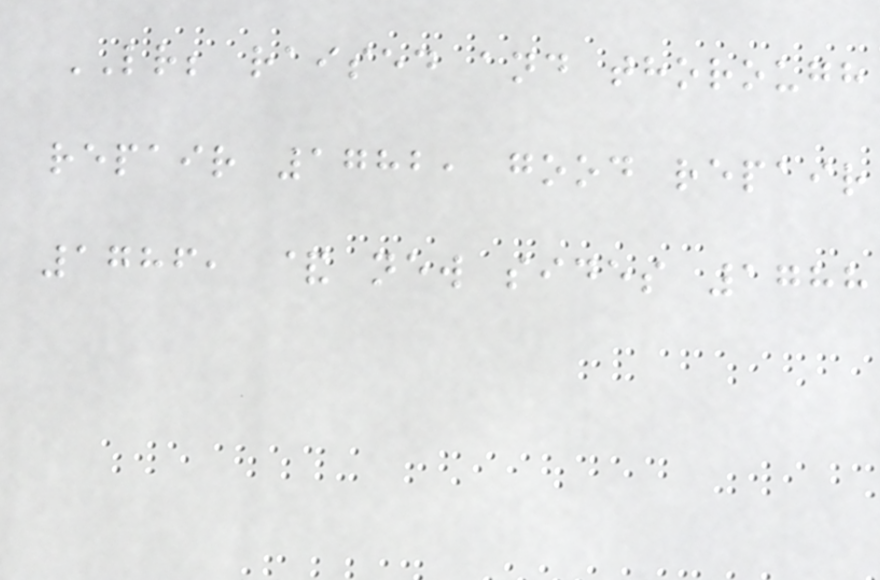LR; raised and thorough
repair 1782, good repair
1786, & new sides 1788
